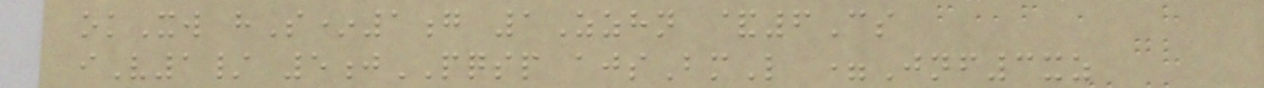okXw hS*1g 1Zzhn &6Cs
iV1/ 5jPQSP ajsBmL =Jnf3xz
